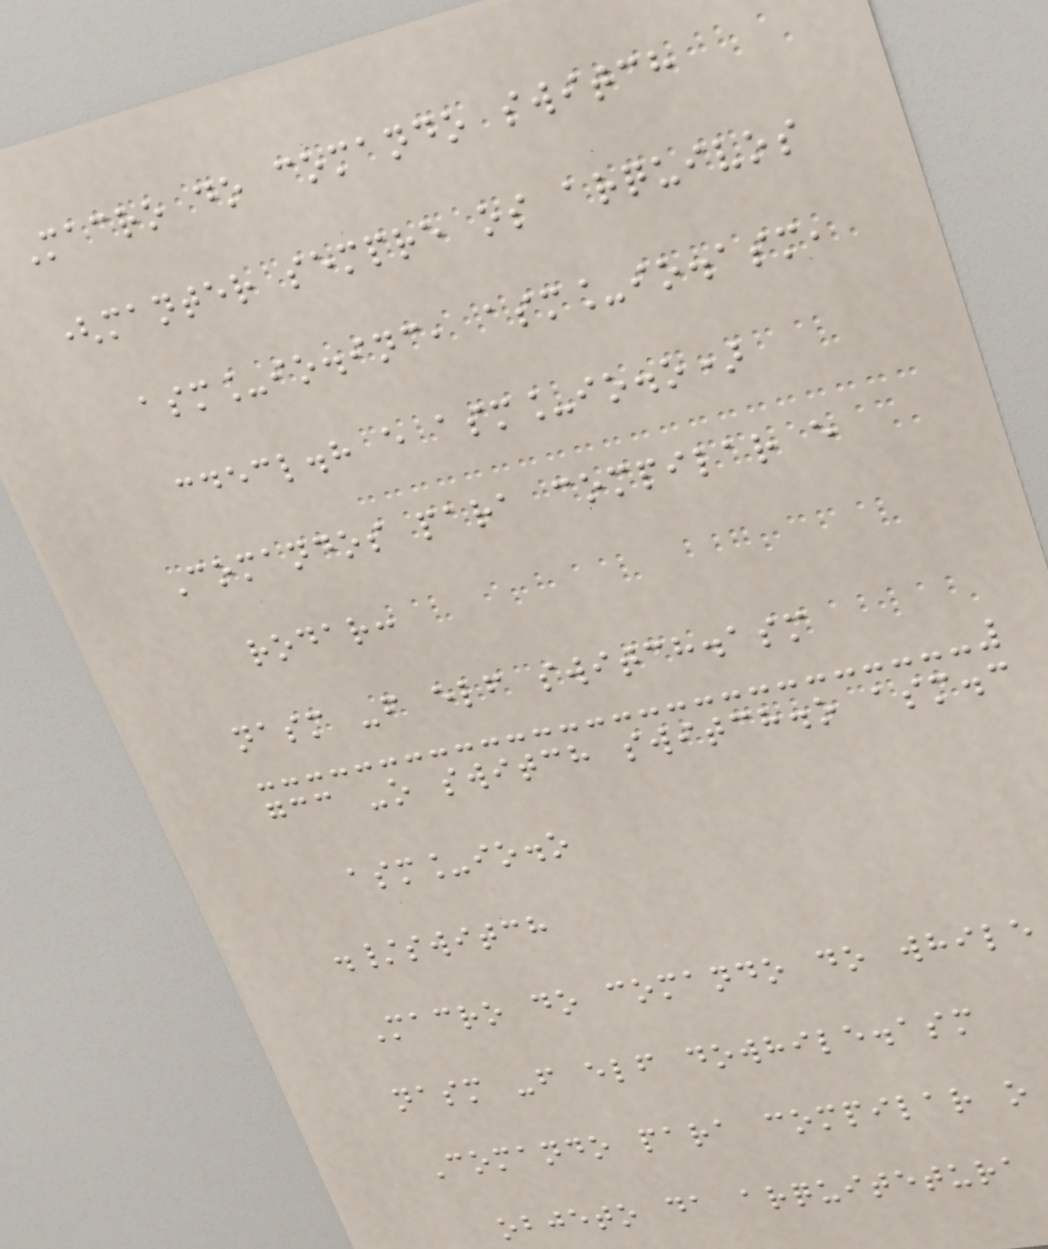Macro do comando switch
(manter sempre os arquivos
asm_io.inc, asm_io.asm,
cdecl.h e asm_io.o)
Comandos para compilar e
rodar:
nasm -f elf switch.asm
gcc -o switch switch.o asm.c
asm_io.o
./switch
Macro do comando do while
nasm -f elf dowhile.asm
Comando para compilar o
objeto da arquitetura
